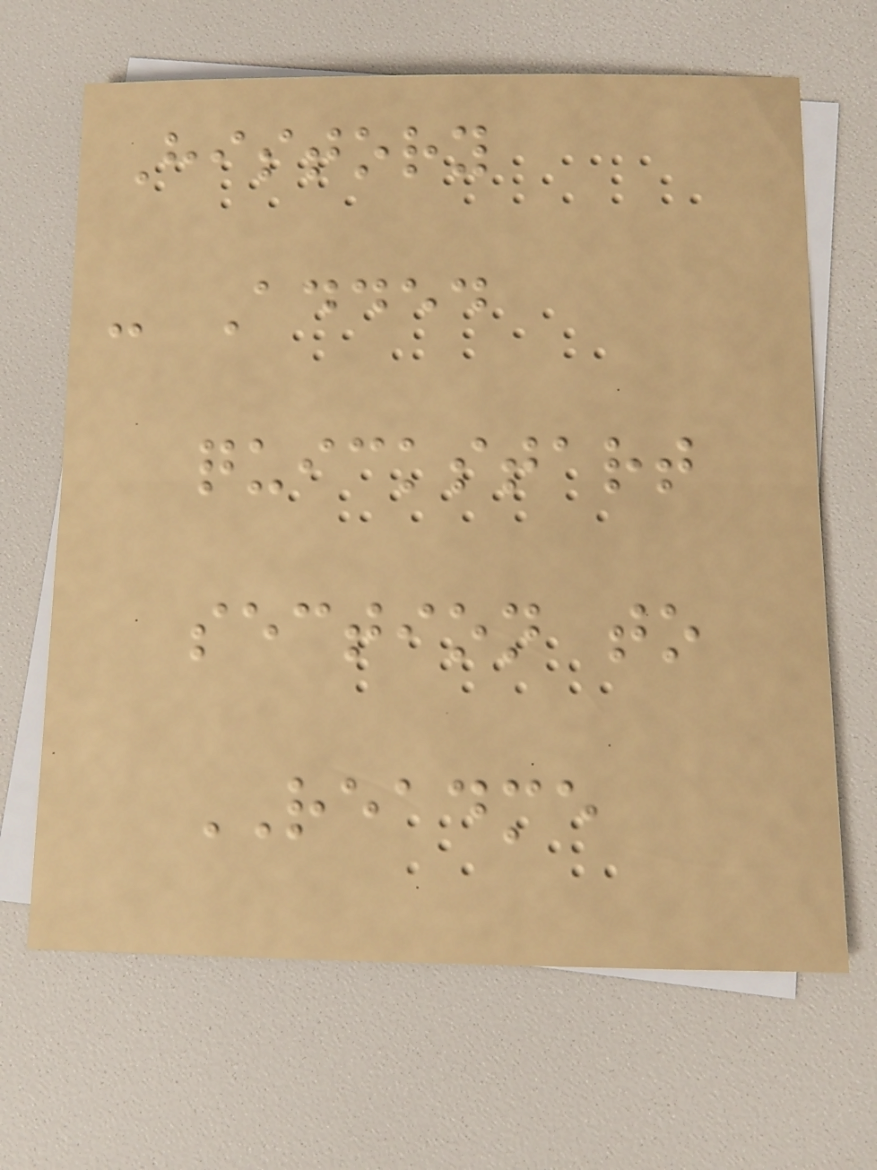History
- Added
quickstart
section to
README
